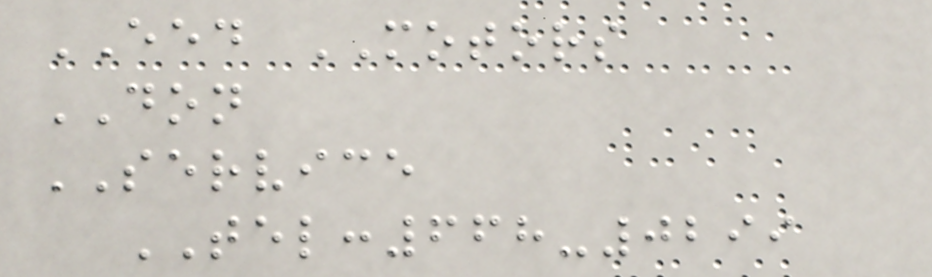EED MOTORS
DON
SERVICE
TEL:668-0299
